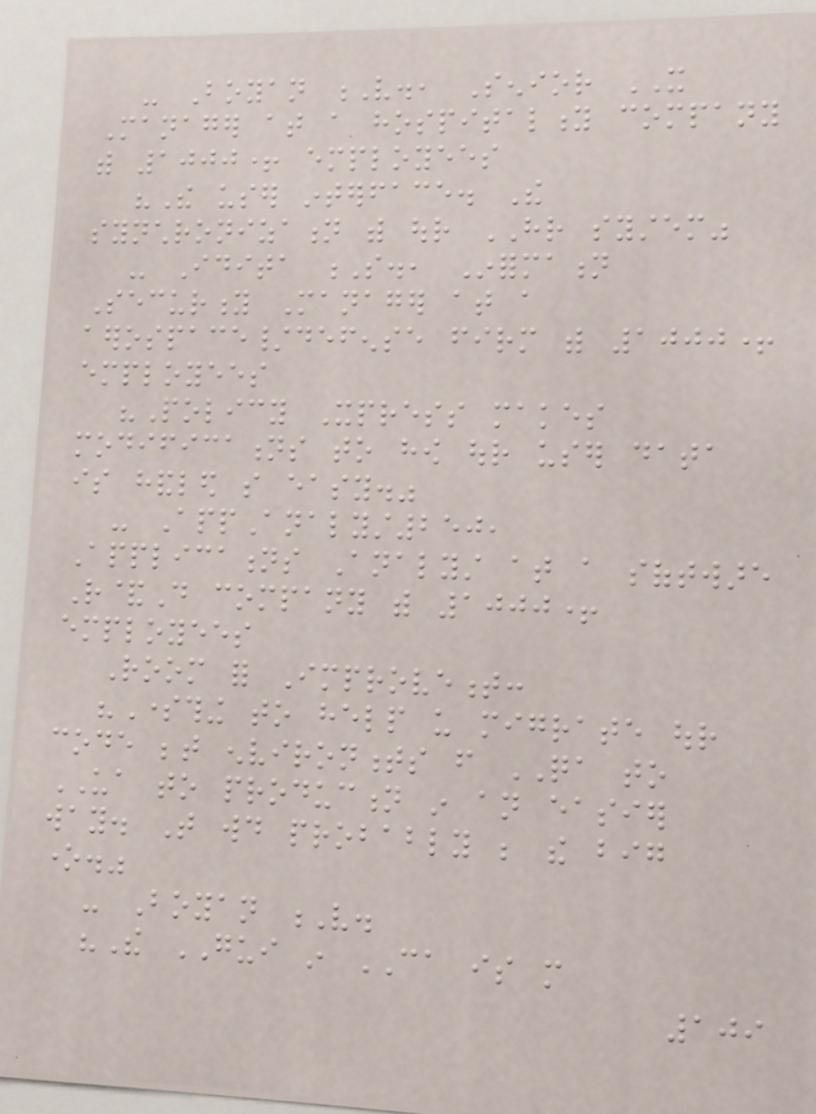- Boyan V., Senior IT
Manager at a hospitality company
with 1000+ employees
"The user interface. The
synchronization with our HR system"
- Idita S., Information
Security Manager at a
aerospace/defense firm with 1000+
employees
"Policy Xpress makes
modifications to how our user data
is handled so easy."
- AppAnalyst250,
Applications Analyst at a software
R&D company with 1000+
employees
Room for Improvement:
"Something to help us migrate our
code between environments from QA to
UA to production in an easier
way. That would probably be the big
one."
- Boyan V.
"The GUI in CA is more
109
